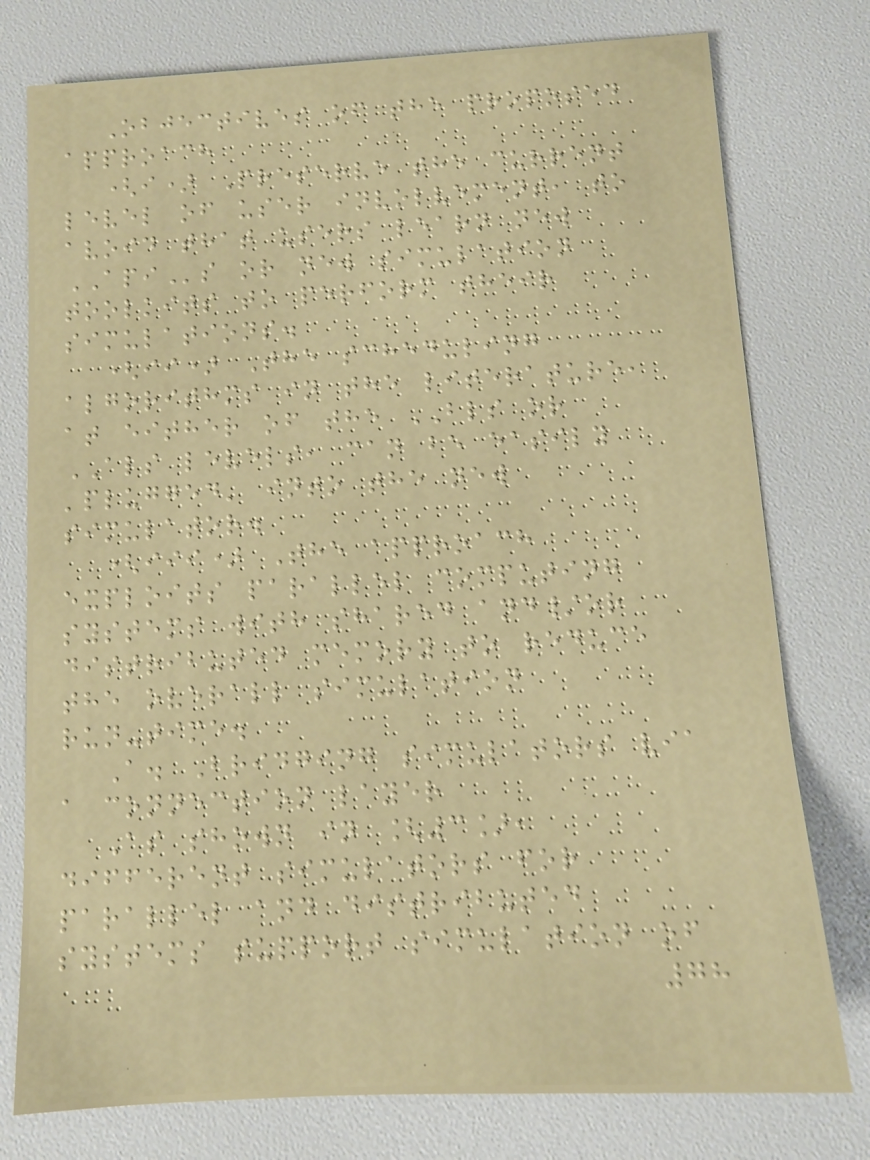Objectives of the proposed
approach
(i) Preserve the current
level of user involvement, to
avoid that users learn new
APIs or new simulation
toolkits to perform their
simulations.
(ii) The scheduling
algorithms in the literature,
at either of the BLS or
ALS levels, can be easily
'plugged' into the new
simulator.
(iii) The approach
exploits parallel computing
systems with shared and/or
distributed memory to reduce
the overall simulation
run-time.
A. Bridging simulators via
a connection layer
As shown in [3],
different simulators for
parallel and distributed
systems support simulation of
78
